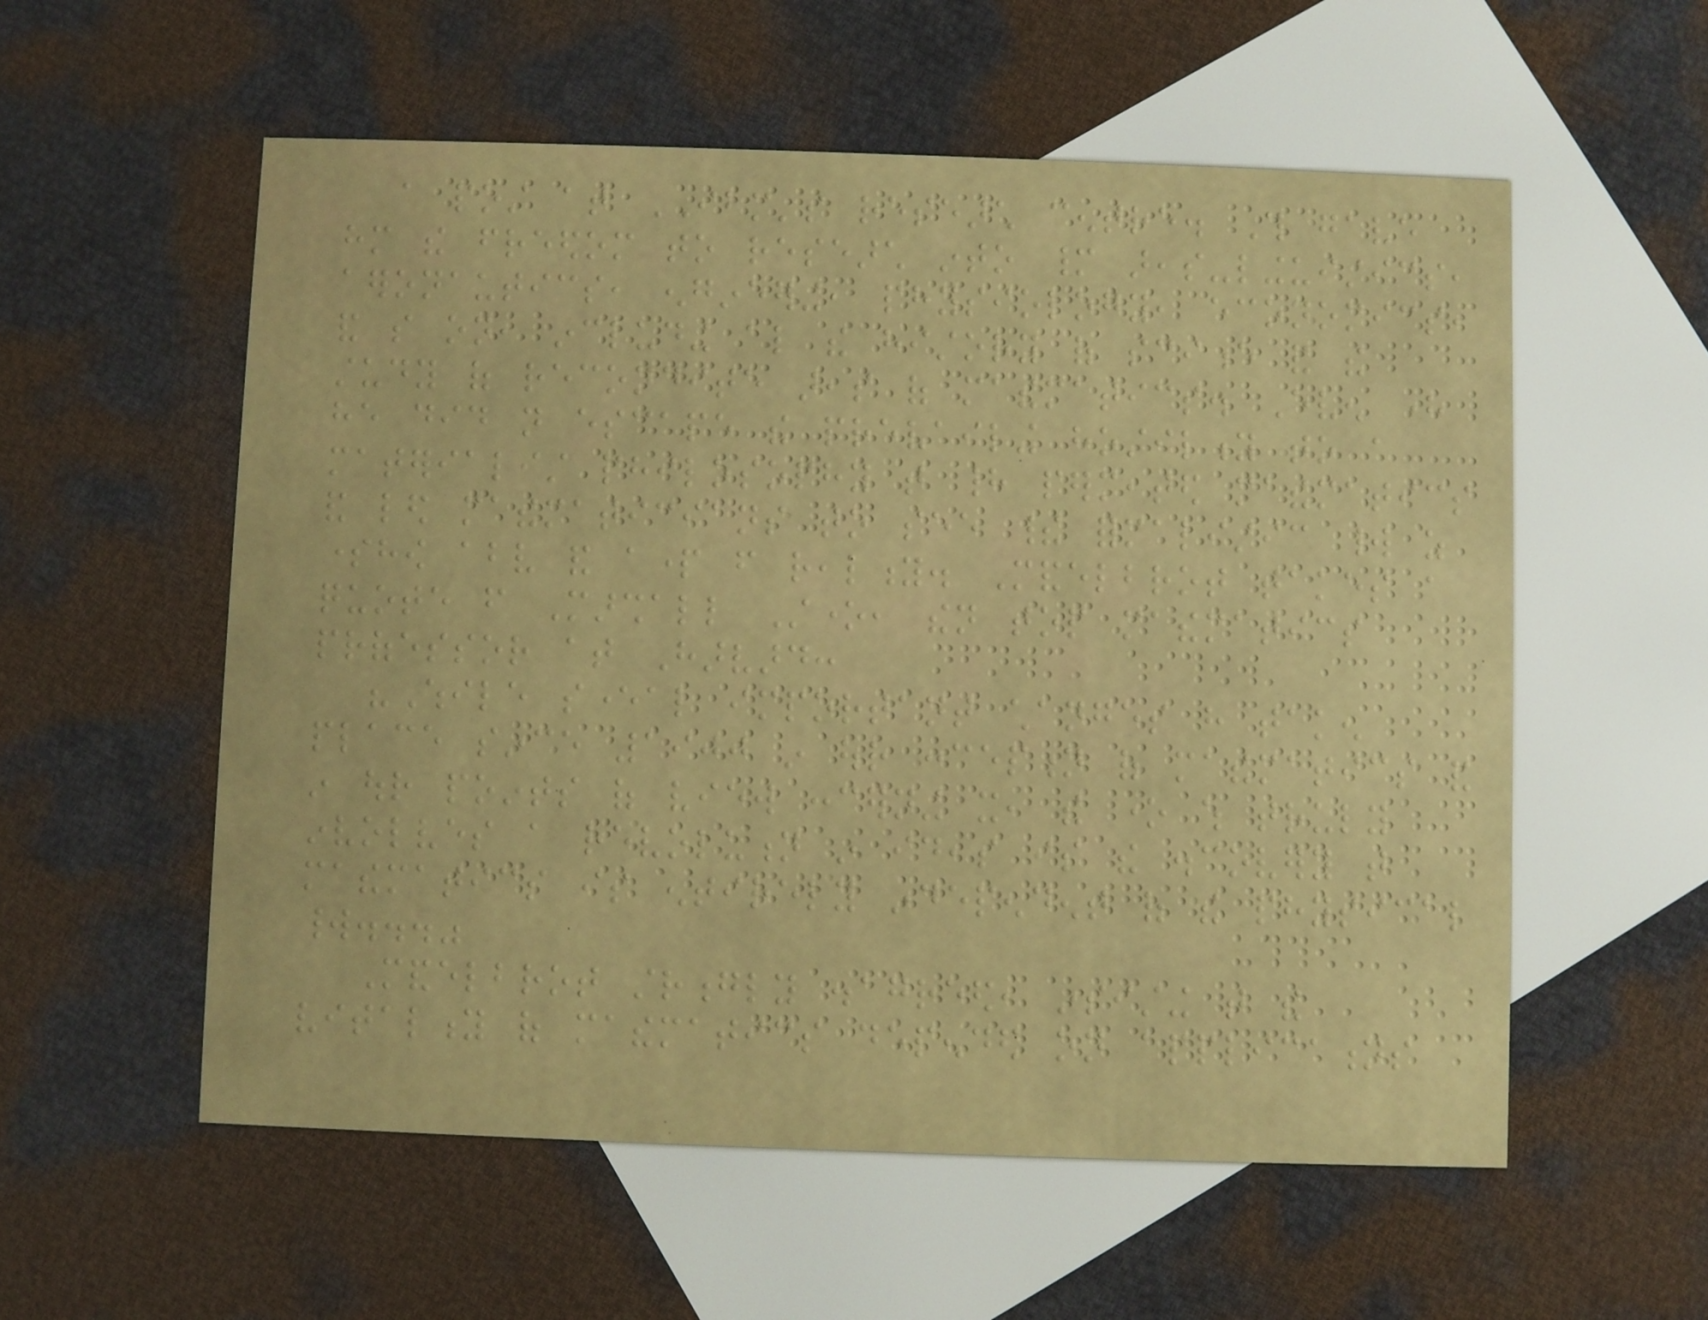a post at IBM's research centre. This gave
him the freedom to research into many areas-linguistics,
aeronautics, engineering, physiology, economics,
and so on, including also the history of science and the
study of recondite areas of mathematics. Even here
he did not escape the prevailing hostility to a
materialist philosophy that had permeated mathematics
and led mathematicians to see their formalistic world as
somehow above and apart from reality. Mandelbrot takes a
quote from Marshall Stone, then top mathematics
professor at Harvard:
"While several important changes have taken
place since 1900 in our conception of mathematics and
in our points of view concerning it, the one which truly
involves a revolution in ideas is the discovery that
mathematics is entirely independent of the physical
world..."
Mandelbrot strongly disagreed, insisting that the
vitality of mathematics depended on applications
